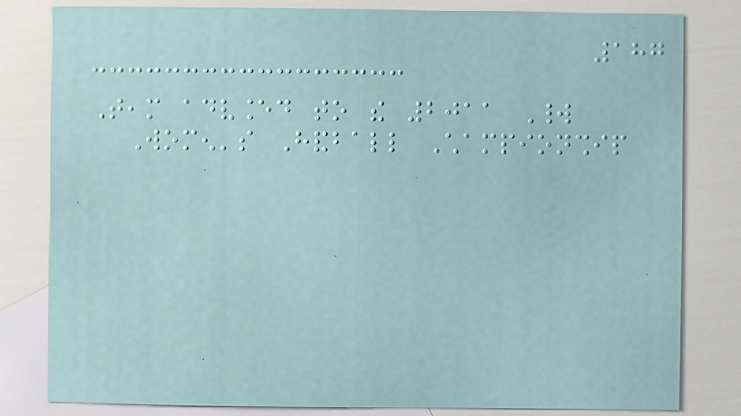187
Team advanced to the 2011 World
Women's Handball Championship
